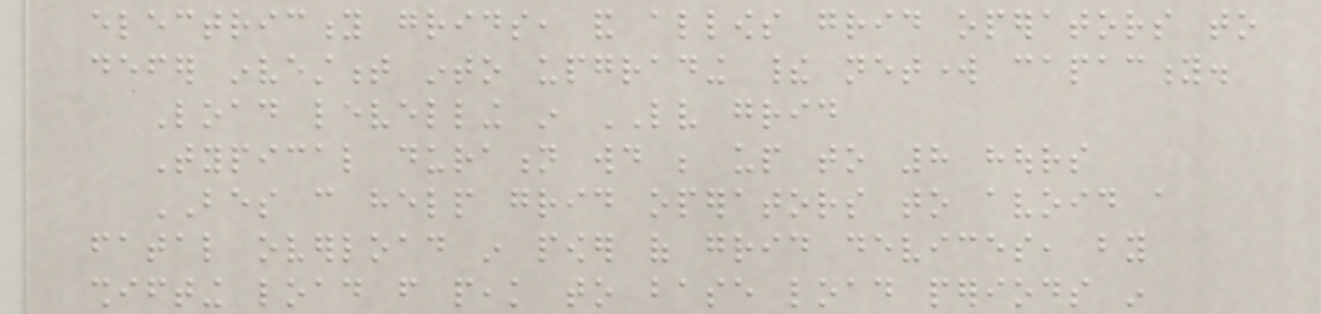electricity grids, and allows grid operators to
defer investment into upgrading their network capacity.
Load levelling in LV grid
Typical duration would be up to 8 hours
BES can help grid operators to avoid a
fatal overload in power of grid devices, by
shifting load from peak to base load periods in
